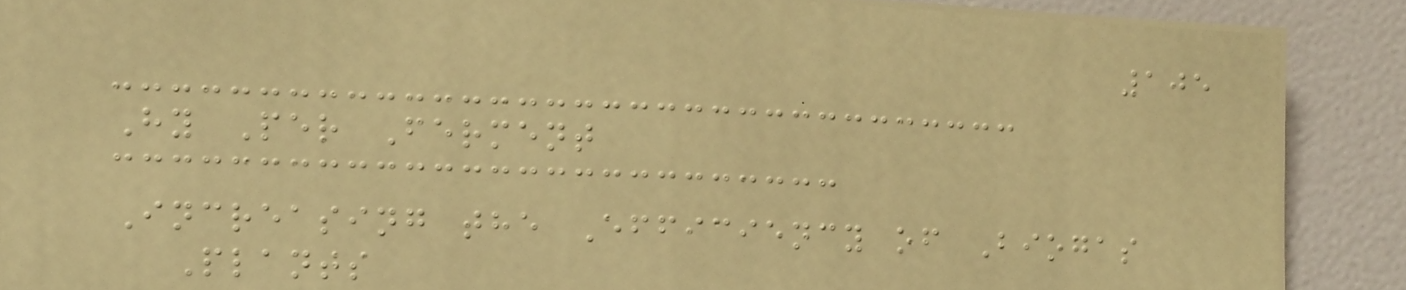105
Hy Per Ferment
Increasing the Efficiency of Biogas
Plants
